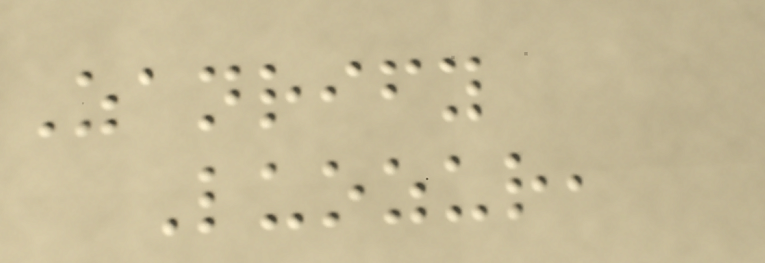Zanrify
Luozur,
